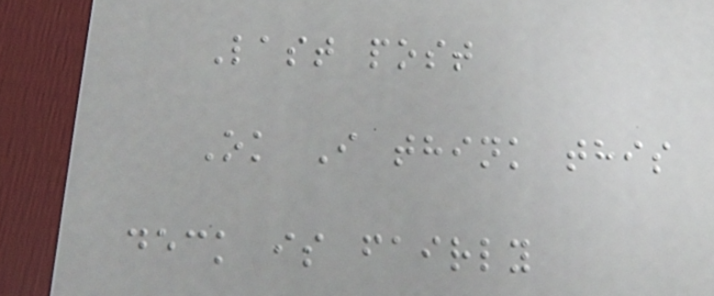Last post
Ok I think this
deck is fairly
